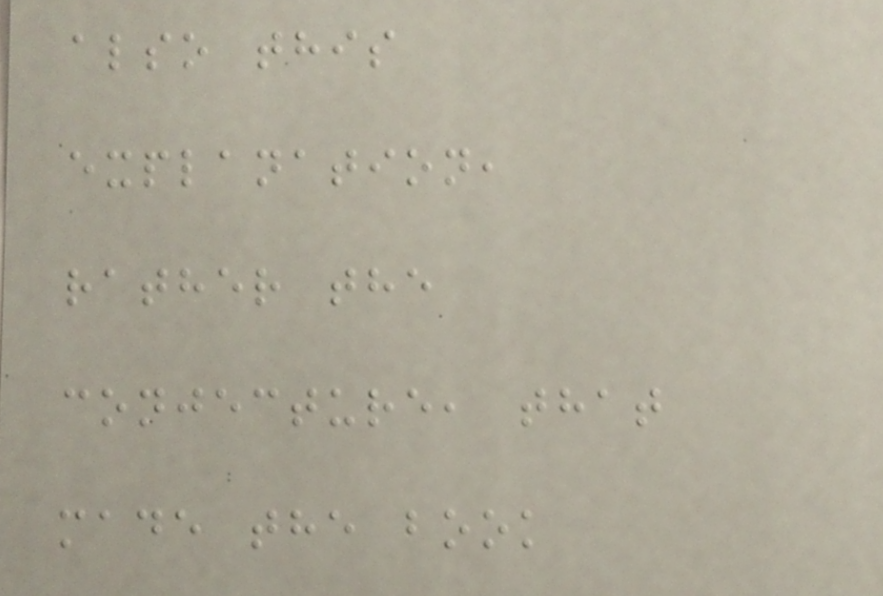also this
explanation,
rather the
conjecture, that
made the book
